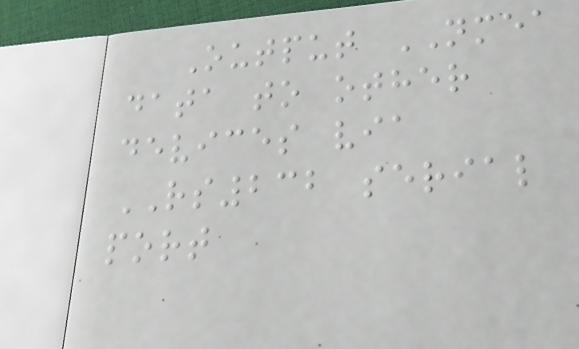Output NMEA
data to other
devices via
RS232 serial
port
